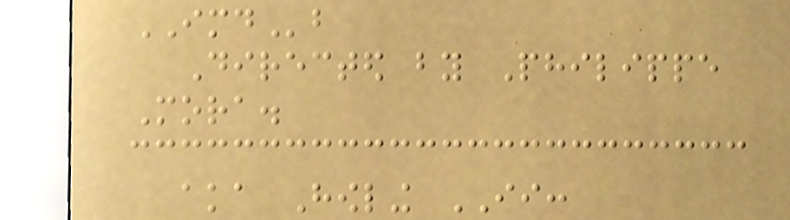IMDb
Directed by Philippe
Mora.
aka Howling II:
